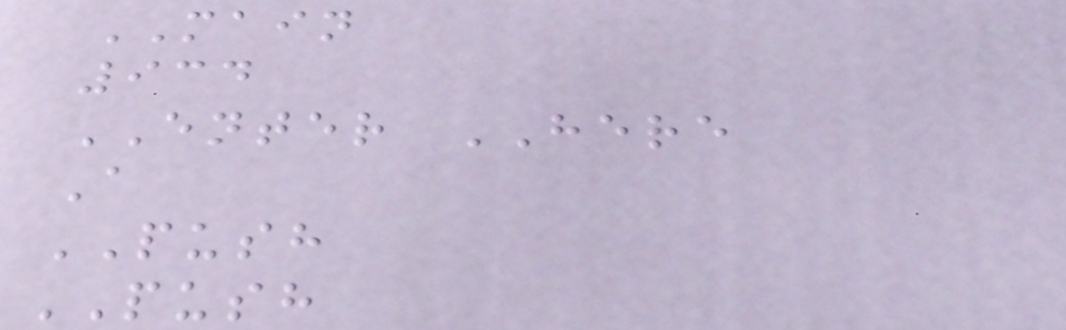MAIN
934
ENTER HERE
A
PUSH
PUSH
